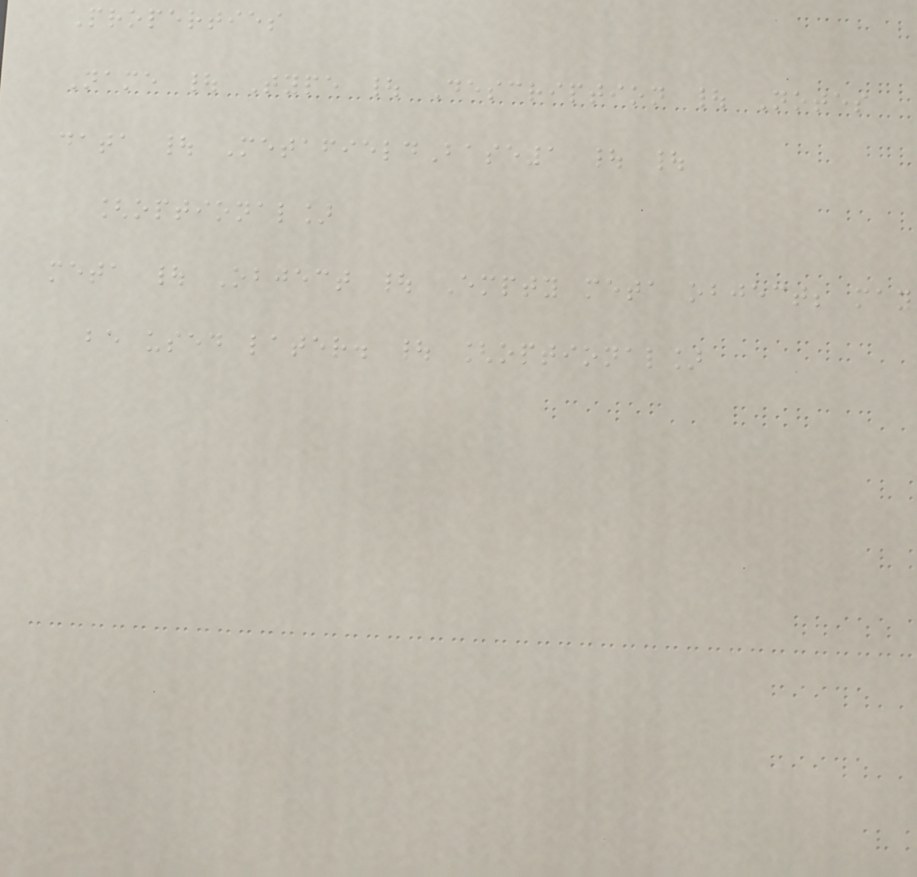Properties
Name | Type | Description | Notes
data | MetafieldBase1 | |
[optional]
meta | Object | Empty meta object; may
be used later. | [optional]
